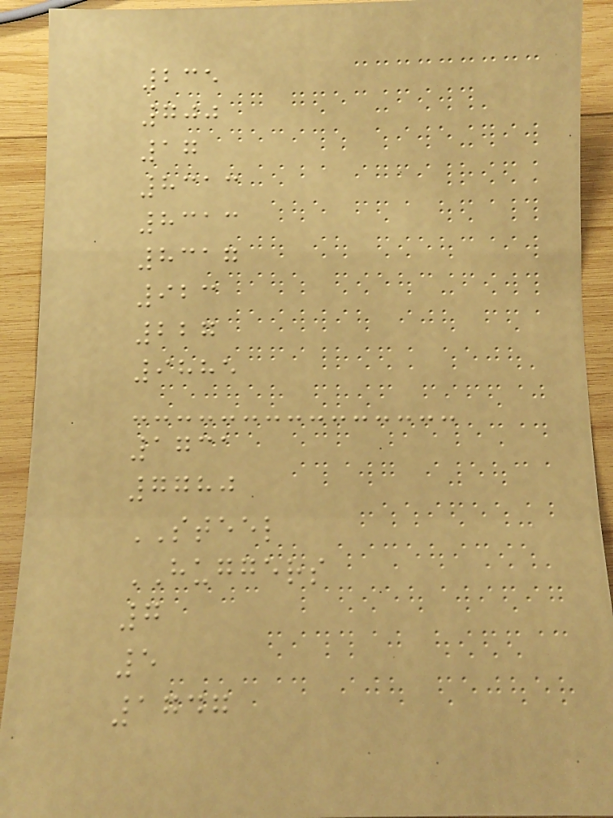235
700
17
8313
8313
8317
923
227
9885
1731
7780
STEEL
HUGGERS
7
5
1747
